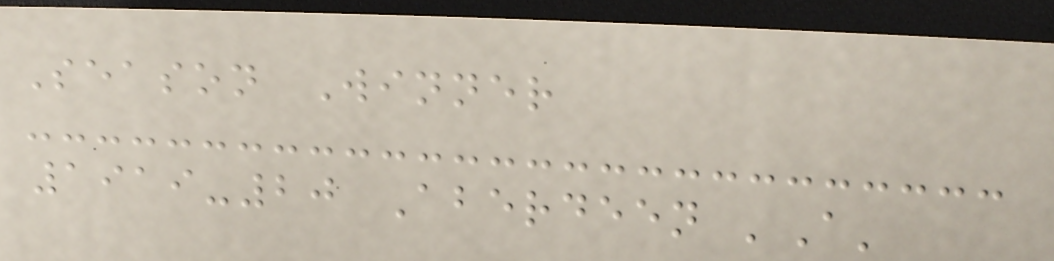Season Winner
1919-20 Aberdeen 'A'
